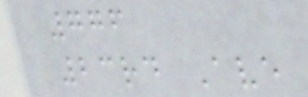776
23rd Ave
